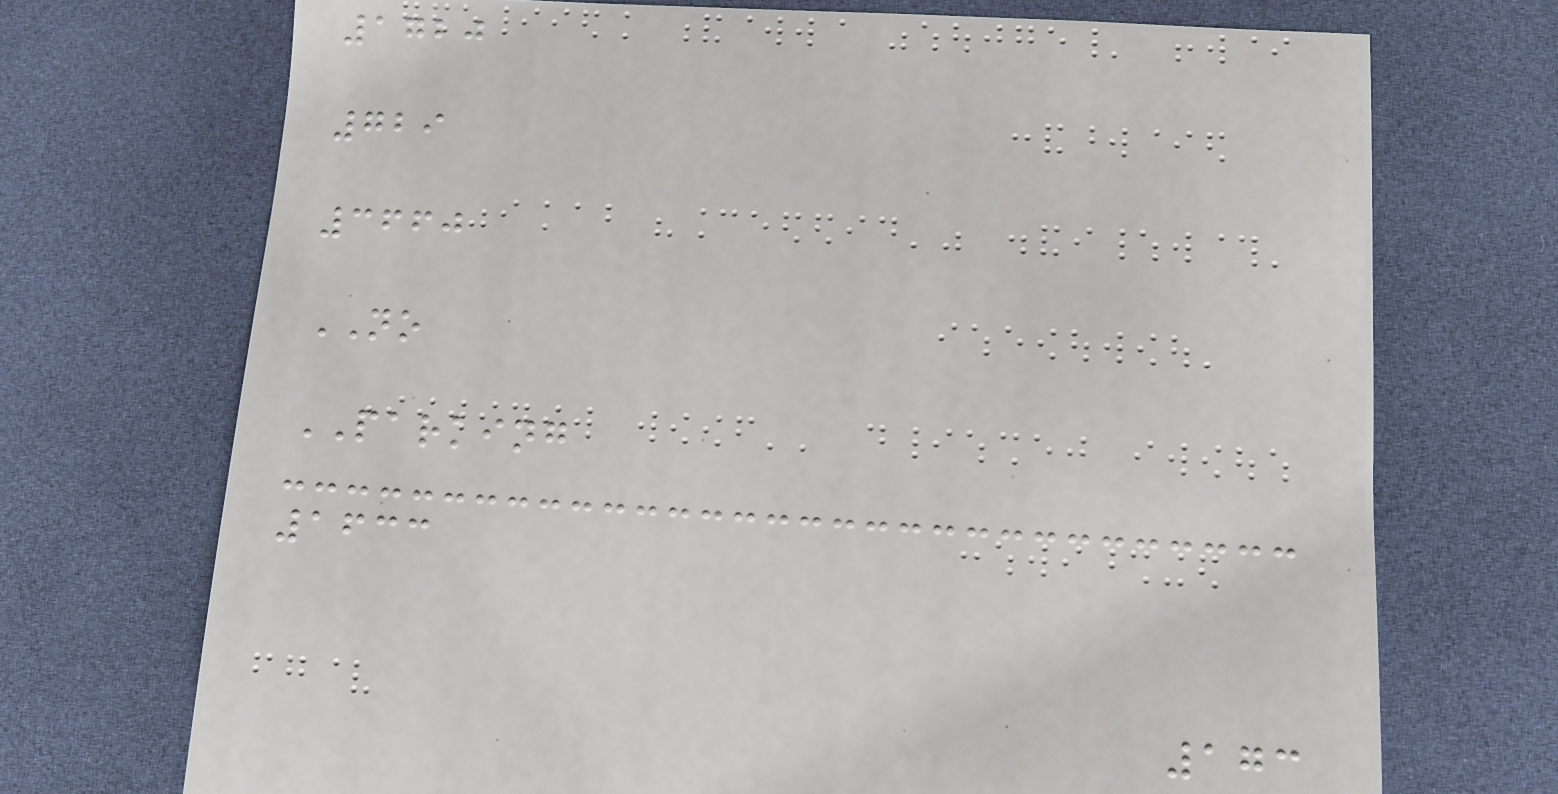1720
729
3660
NO
PARKING
1633
173
